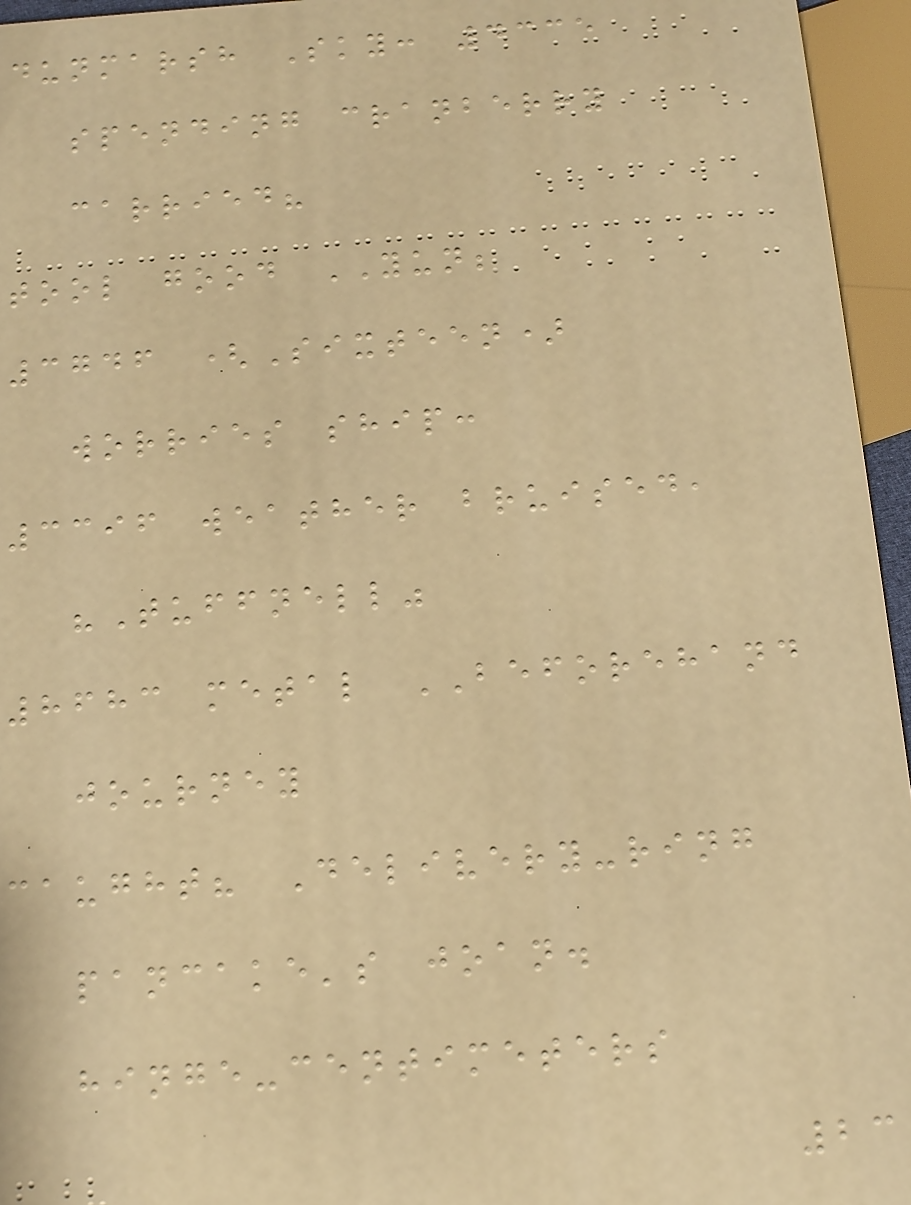dunmarsh Sky: 4335
spending cranberry
carried?
tool good YUN;
3746 (Sixteen)
worries ship:
3396 weather bruised,
"Tuffnell"
8683 metal BEFOREHAND
journey
caught? Delivery-ring
pancake's joan.
hinge-centimeters
23
